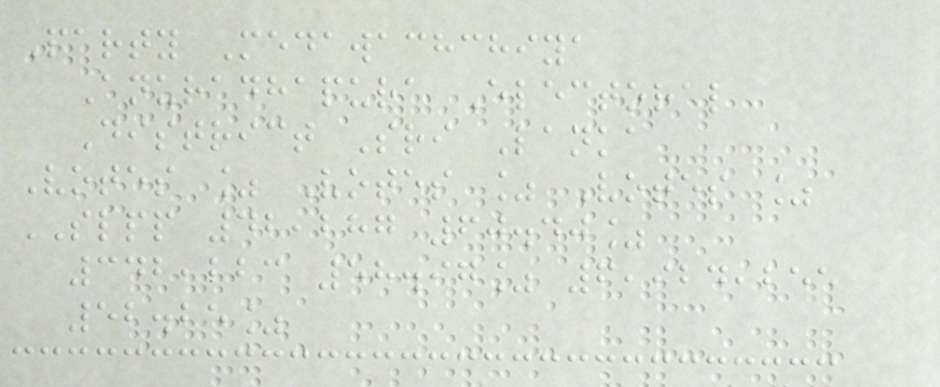Party Medawachchiya
Anuradhapura Electoral
District Sri Lanka
Votes % Votes % Votes %
SLPP 42,287 60.40%
342,223 58.97% 6,924,255
52.25%
